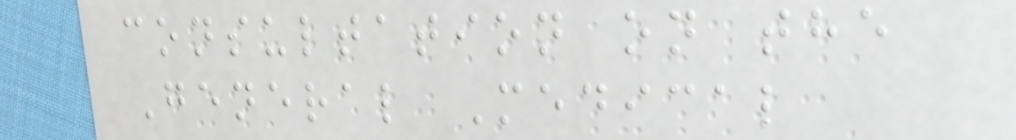consultation on the
General Medical
